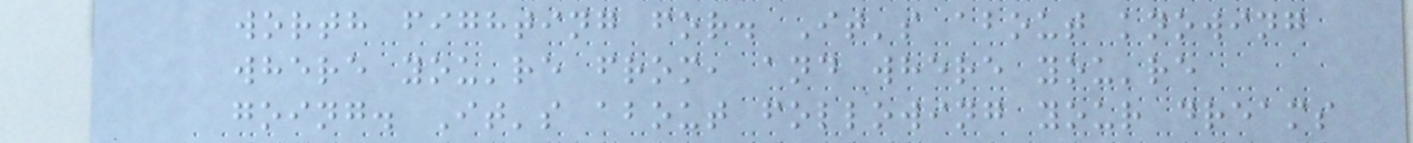worth fighting for. It's about knowing
where you're from, and where you're
going. It's about following your dreams
